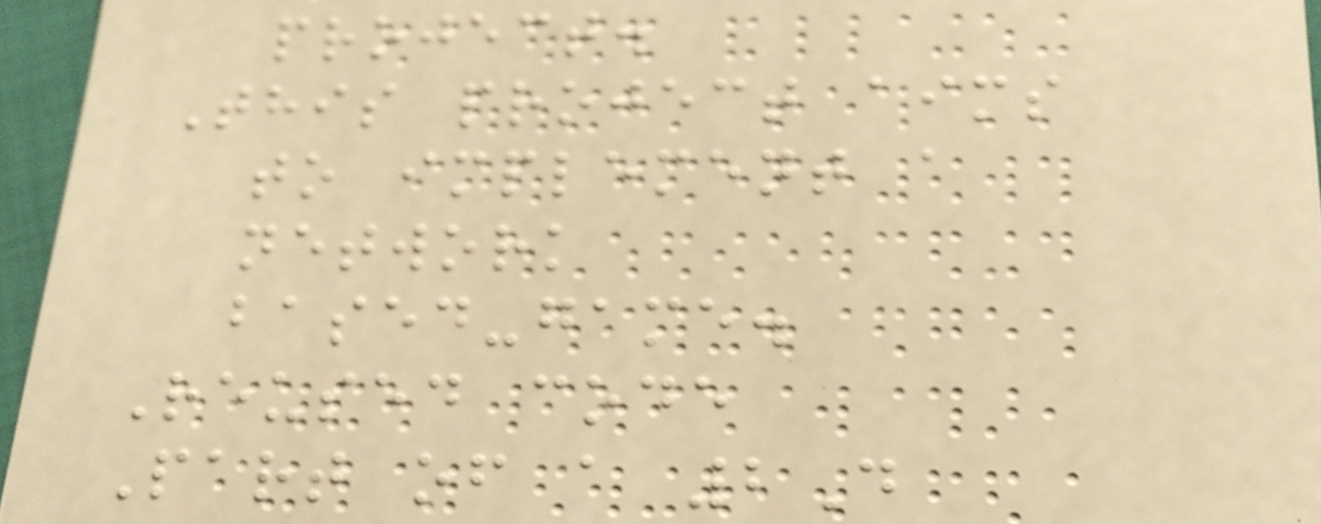project.
This project aims
to implement a
network
based-game.
Reused code
Part of a 2D
